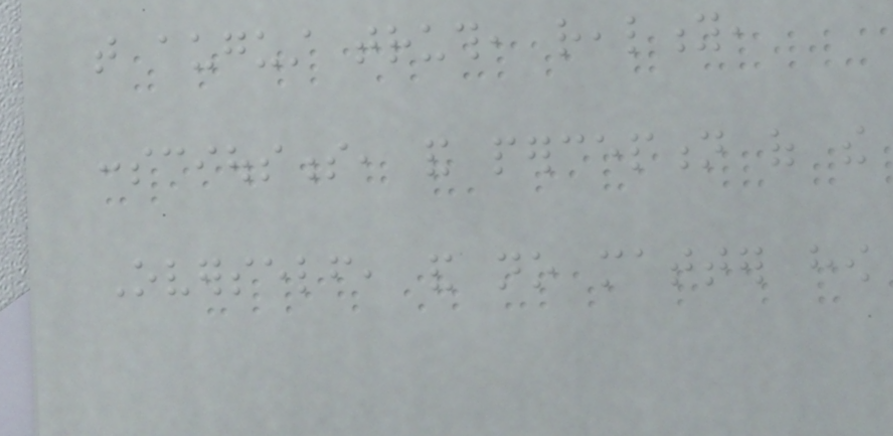that august truth, reality,
consciousness, and perception of the
Overself, and no matter how
